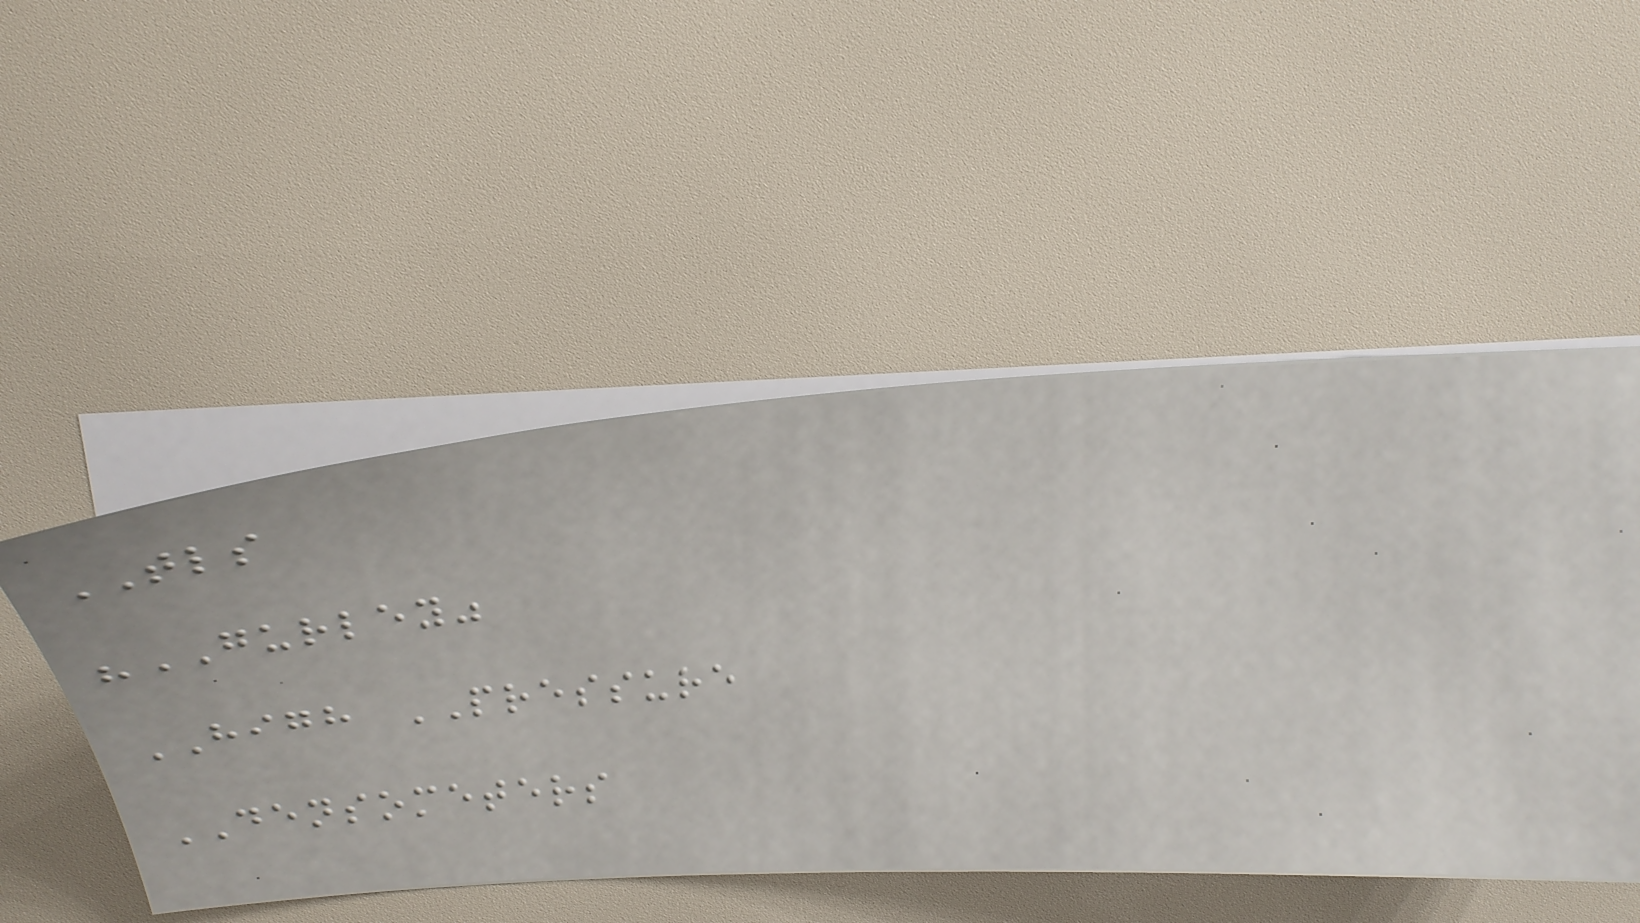TLS
"GURLEY"
HIGH PRESSURE
DENSOMETERS
